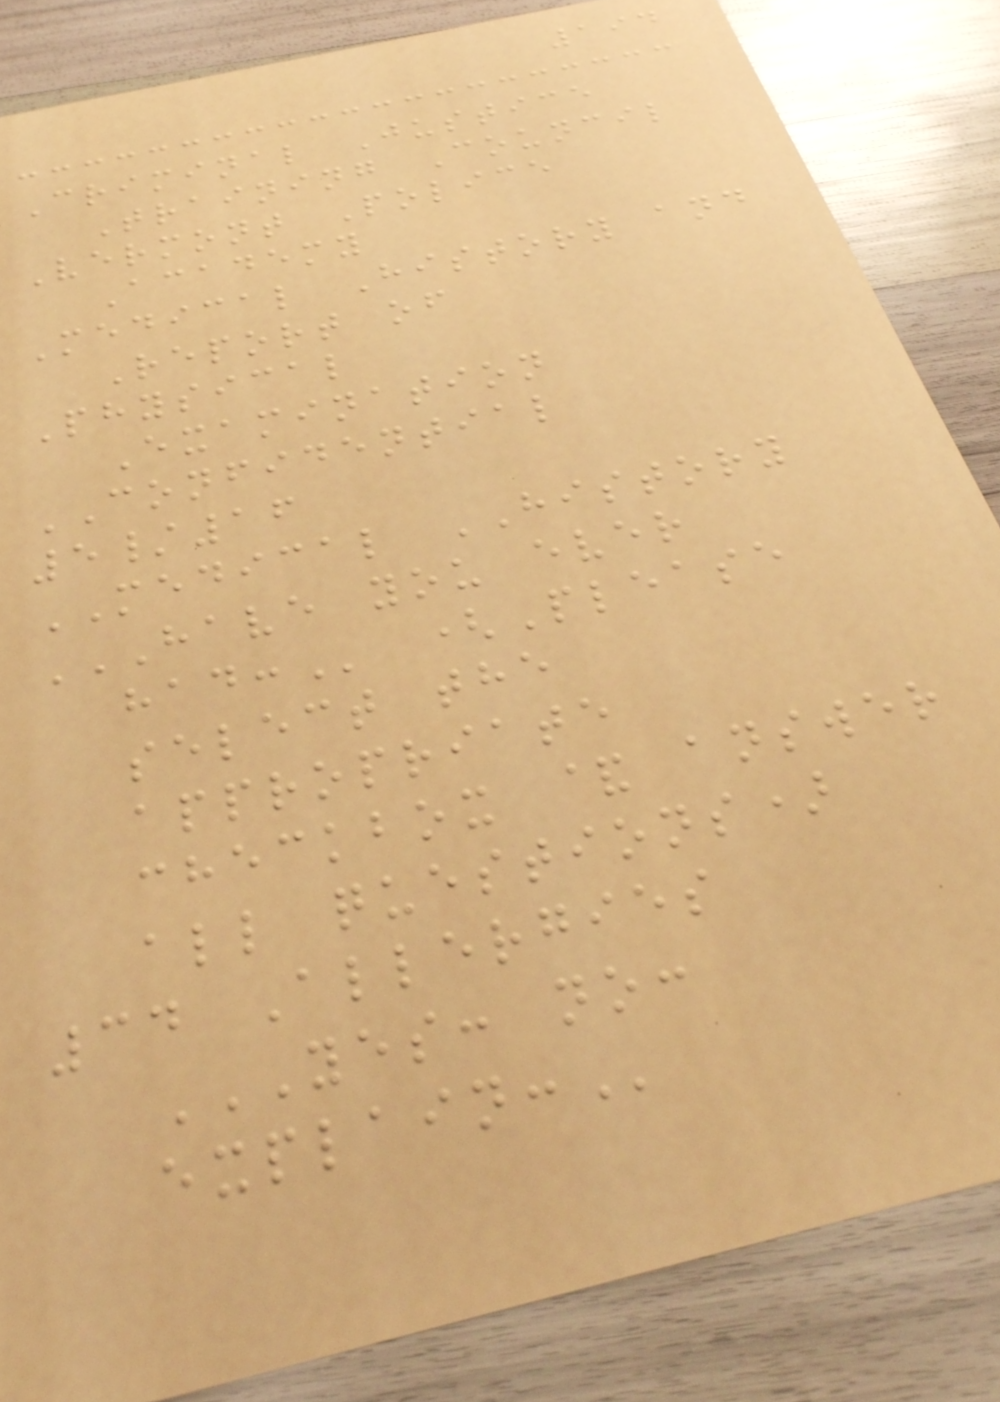194
Criminal Justice
Training Council
Vermont Police
Academy
Medical History and
Report of
Physical
Examination
CONFIDENTIAL
5/16
MEDICAL HISTORY
HAVE YOU EVER
HAD: (Please
select the
appropriate
checkbox & answer
all questions)
34 Allergies
YES: NO:
EXPLAIN:
